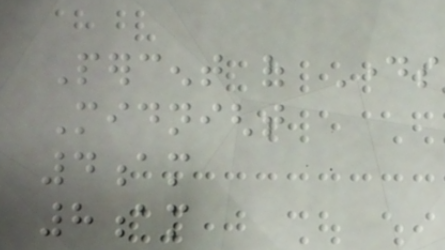Percent of Days
Midnight
4am
8am
